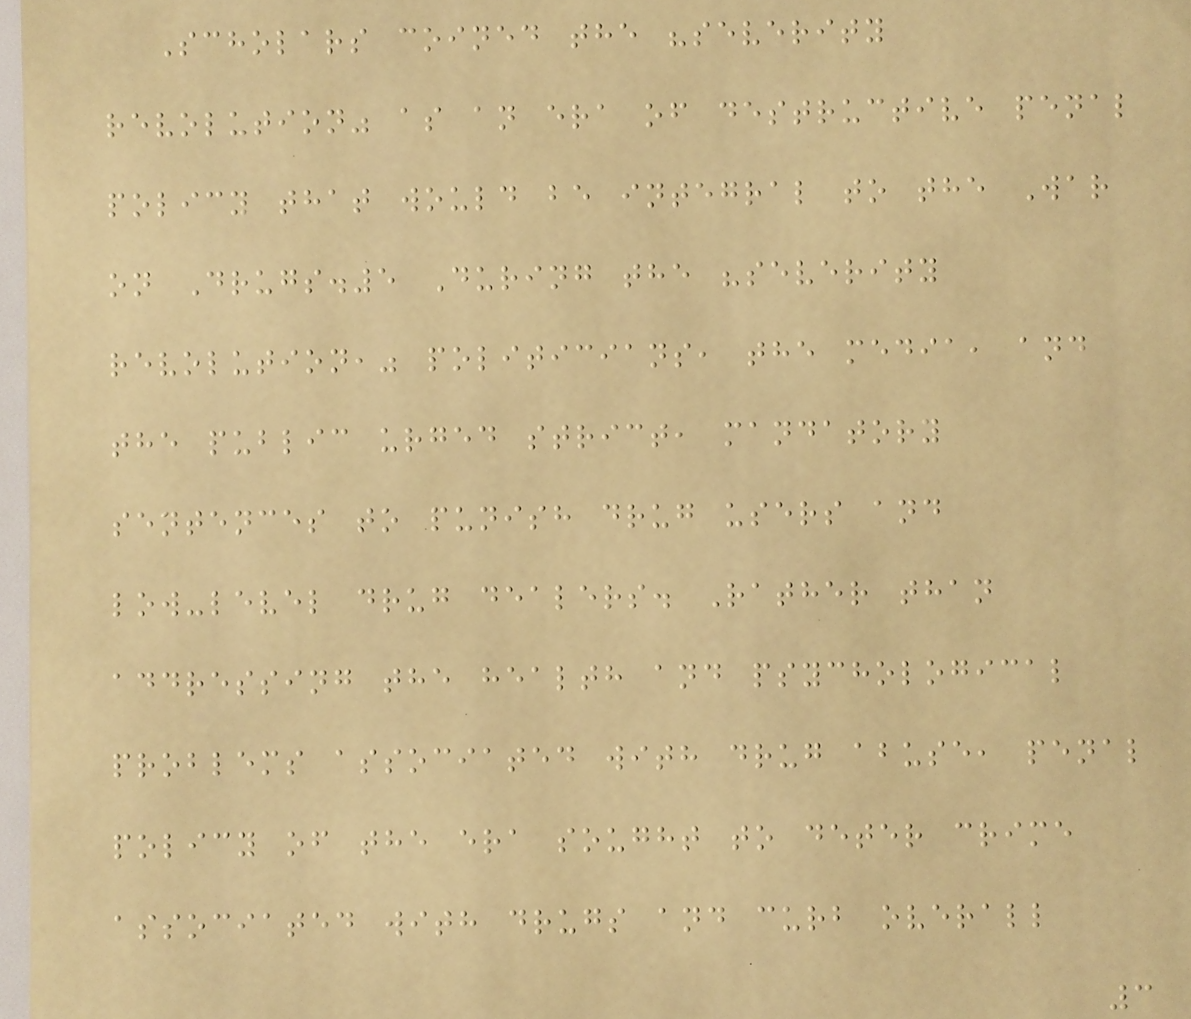Scholars coined the "severity
revolution" as an era of destructive penal
policy that would be integral to the War
on Drugs.5 During the "severity
revolution," politicians, the media, and
the public urged strict, mandatory
sentences to punish drug users and
low-level drug dealers. Rather than
addressing the health and psychological
problems associated with drug abuse, penal
policy of the era sought to deter crime
associated with drugs and curb overall
3
